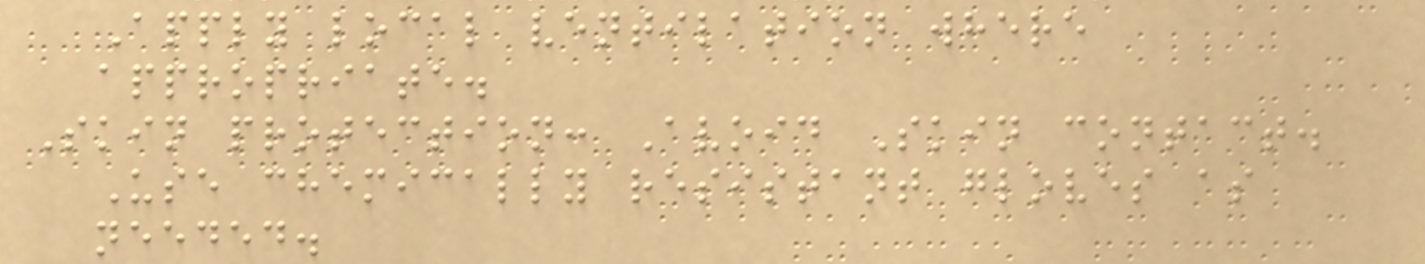Apply local ventilation where
appropriate.
Skin protection: Avoid Skin contact.
Use chemically resistant gloves as
needed.
